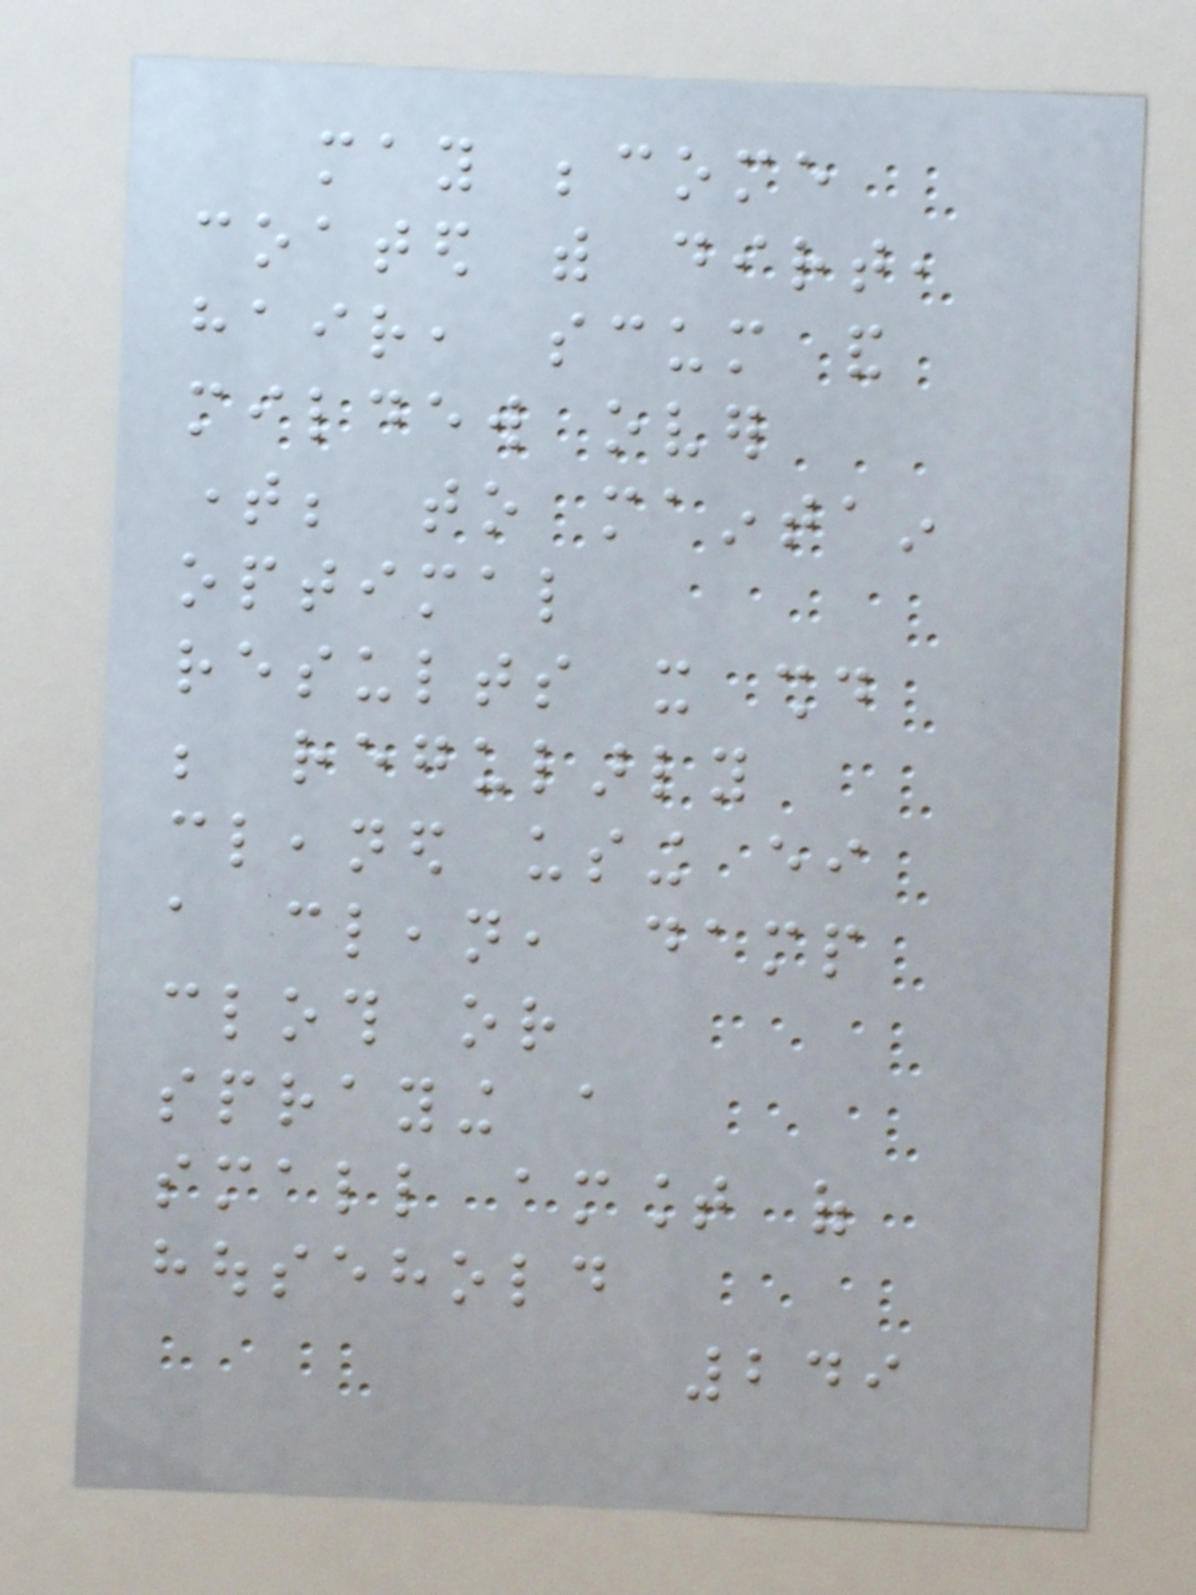may become
coated with dirt,
hair, scum and
mildew over
time; to maintain
optimal
results it should
be regularly
cleaned using either
a clean, damp
cloth or
spraying a
small amount of
household
249
